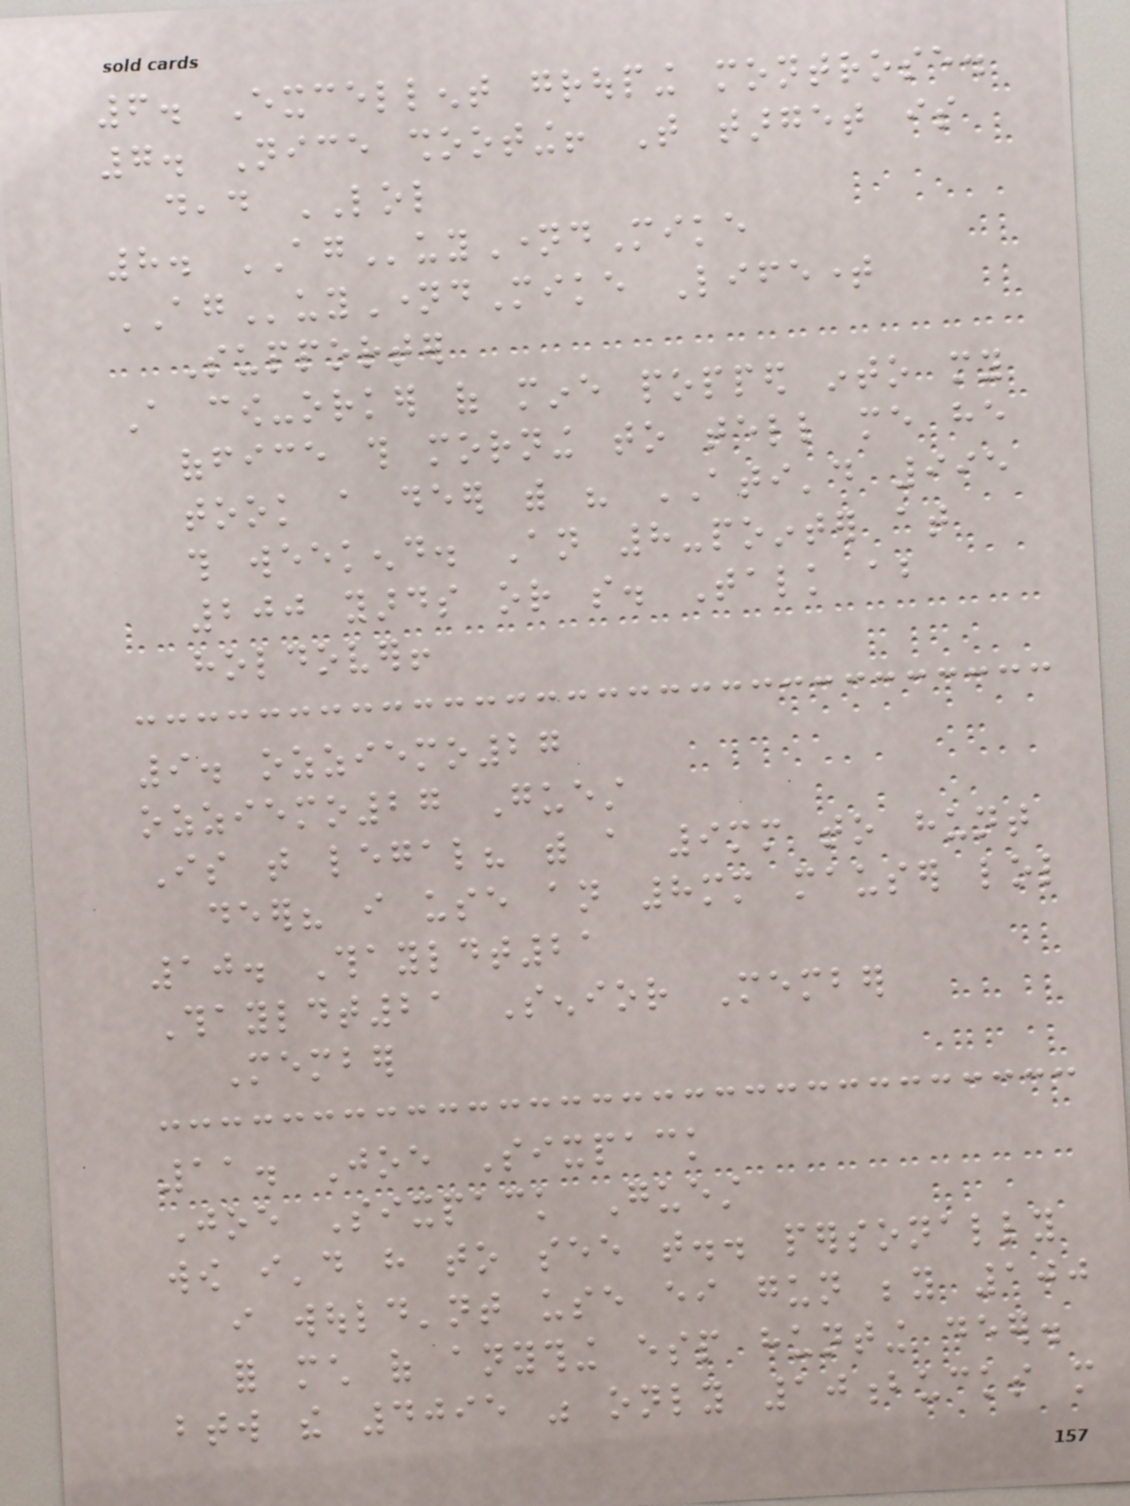6. Excellent grouping montrose.
7. Nice shooting! That target is
dead LOL
8. AGuyNamedMike
AGuyNamedMike Lifetime
Supporter
A cow-orker of mine popped into my
office this morning to tell me he
took a deer with his ATI'd 995
this weekend. An 8-pointer at
200 yards or so. Talk about
holdover!
9. ozziemo27
ozziemo27 Guest
Is that legal? with a 9mm to hunt
deer? i use an 8mm mauser lol
10. Thayldt21
Thayldt21 Senior Member
Member
11. Joe Sixpack
Joe Sixpack Guest
wow i'd have to see that.. personally
i would'nt use either gun beyond 100
for much of anything esp hunting deer.
btw the 4095 was only 10bucks more
